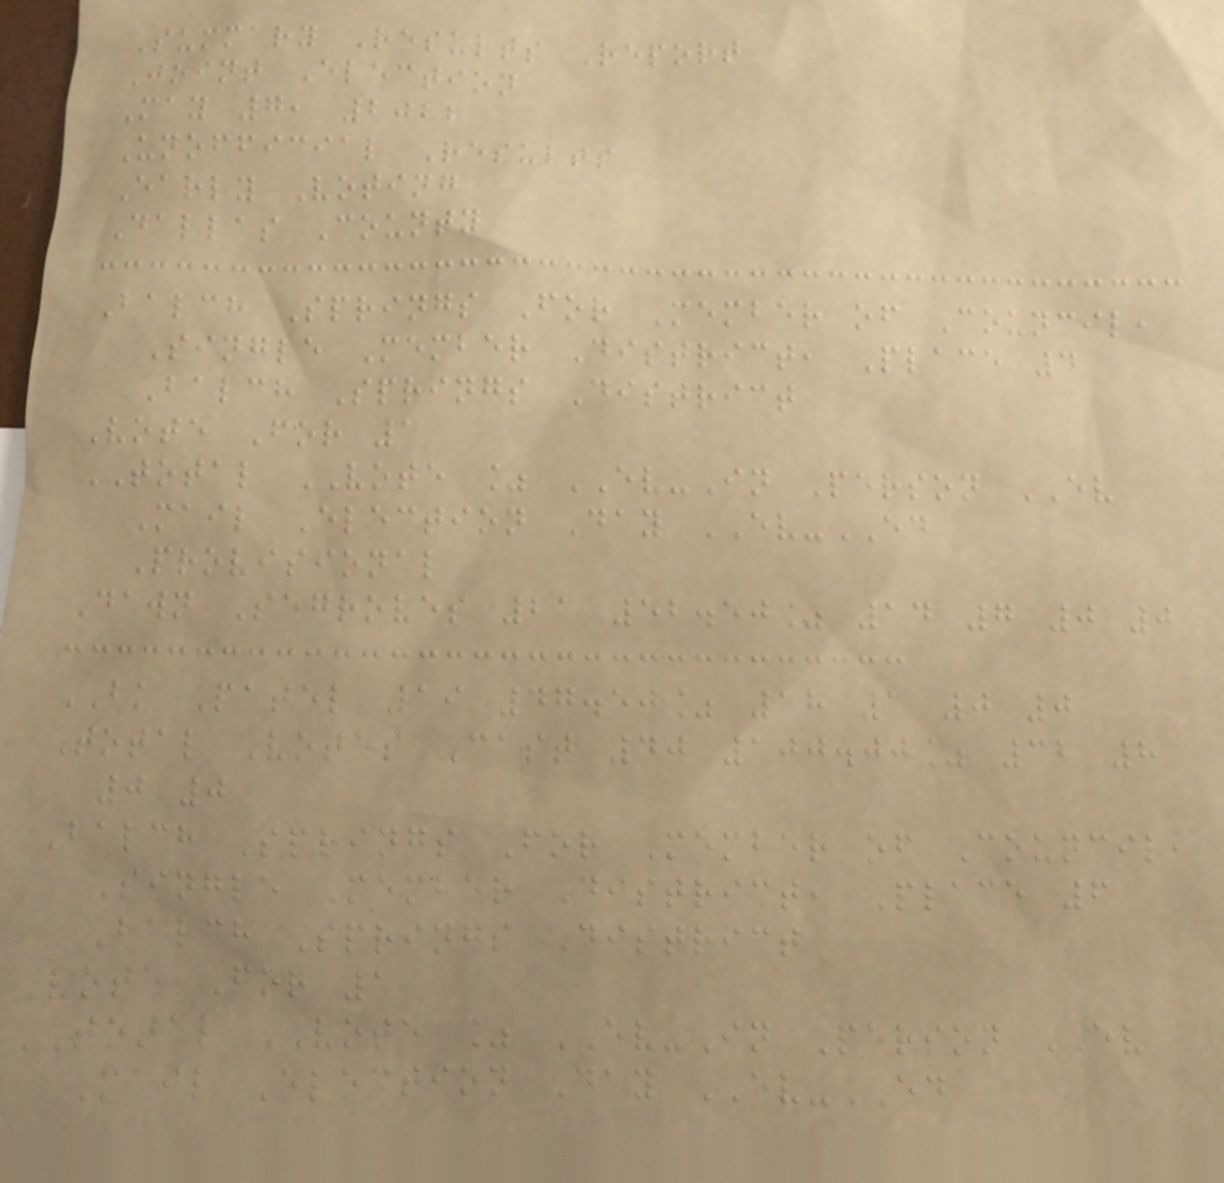Summary Results Report
Joint Election
May 7, 2022
Unofficial Results
Early Voting
Dallas County
Balch Springs For Member of Council,
Single Member District, Place 4
Balch Springs District
Vote For 1
TOTAL VOTE % EV-In Person EV
Mail Election Day EV-ED
Provisional
Dawn Segroves 21 52.50% 14 7 0 0
BK Patel 19 47.50% 18 1 0 0
Total Votes Cast 40 100.00% 32 8
0 0
Balch Springs For Member of Council,
Single Member District, Place 6
Balch Springs District
Vote For 1
TOTAL VOTE % EV-In Person EV
Mail Election Day EV-ED
